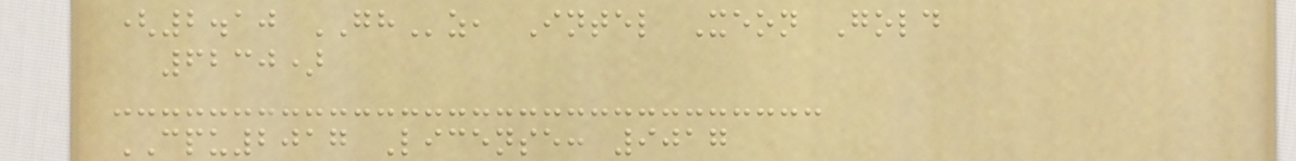(2.10 GHz, Intel Xeon Gold
6230)
CPU2017 License: 9017
